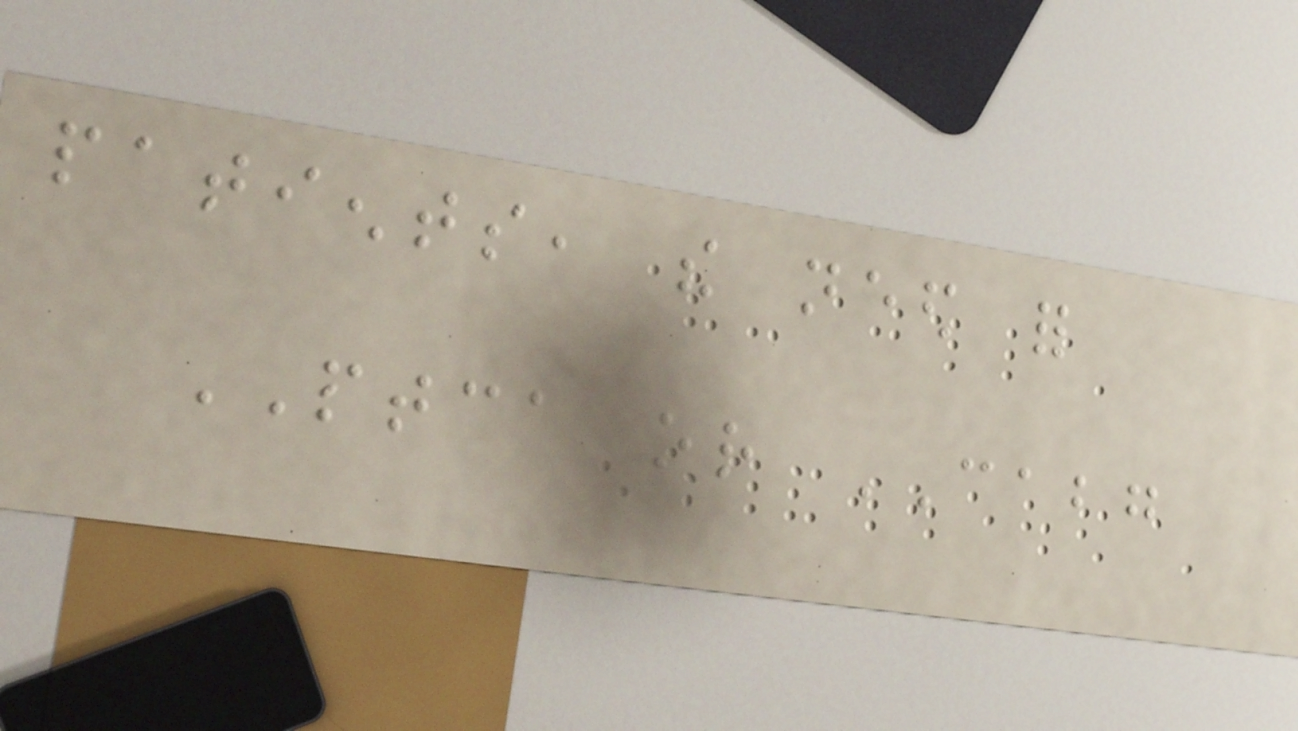patients, the need for
PTCA or CABG
